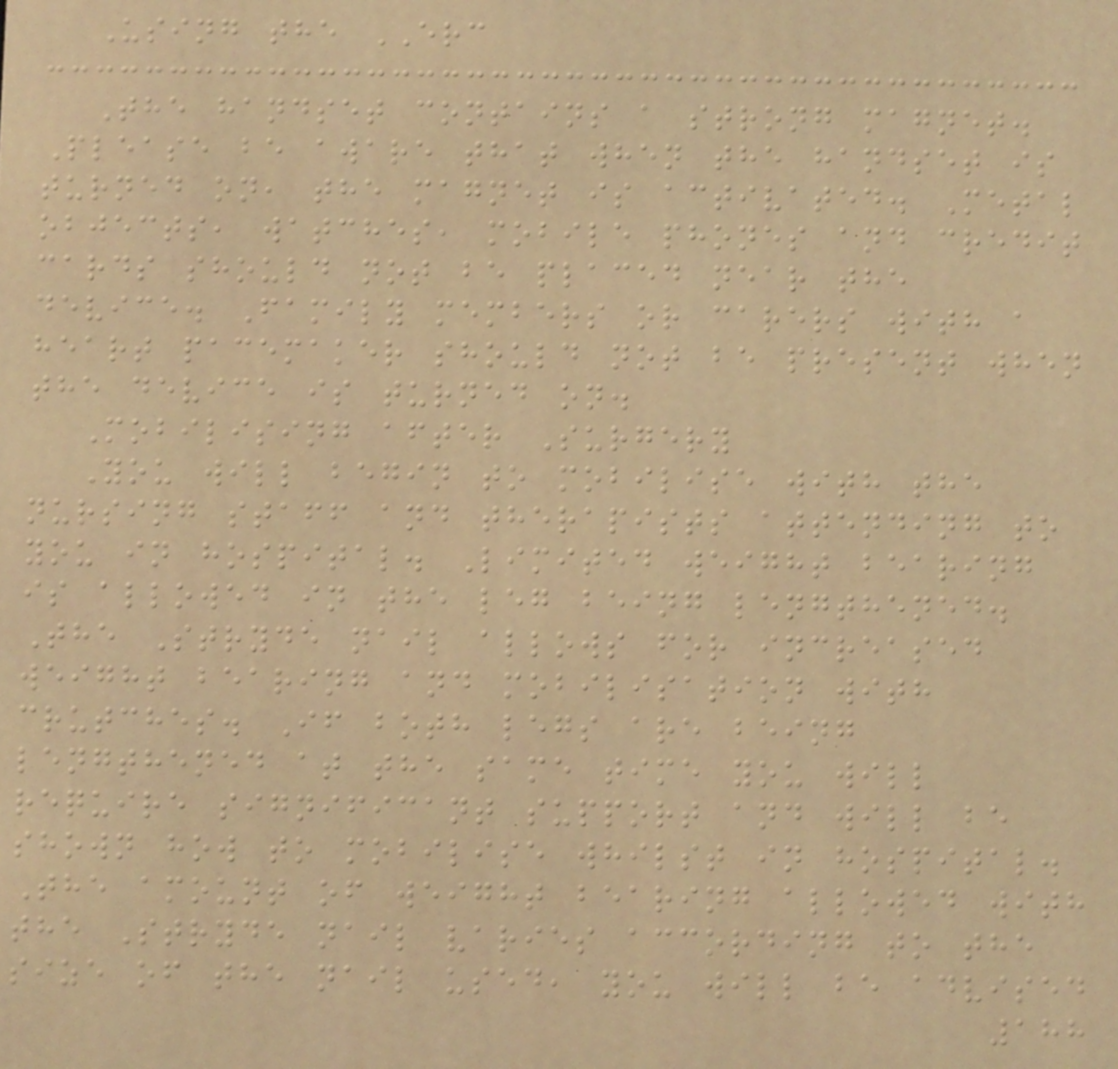Using the ERC
The handset contains a strong magnet.
Please be aware that when the handset is
turned on, the magnet is activated. Metal
objects, watches, mobile phones and credit
cards should not be placed near the
device. Family members or carers with a
heart pacemaker should not be present when
the device is turned on.
Mobilising after Surgery
You will begin to mobilise with the
nursing staff and therapists attending to
you in hospital. Limited weight bearing
is allowed in the leg being lengthened.
The Stryde nail allows for increased
weight bearing and mobilisation with
crutches. If both legs are being
lengthened at the same time you will
require significant support and will be
shown how to mobilise whilst in hospital.
The amount of weight bearing allowed with
the Stryde nail varies according to the
size of the nail used, you will be advised
188
